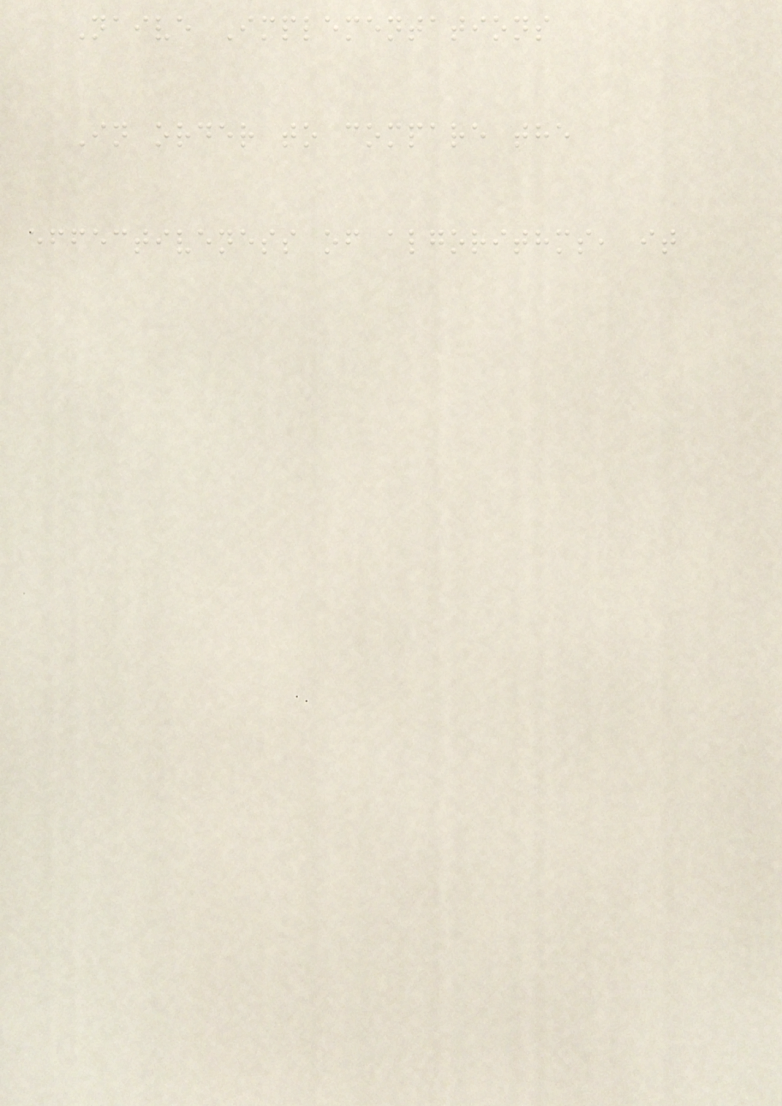Naive Implementations
In order to compare the
effectiveness of algorithms, it
